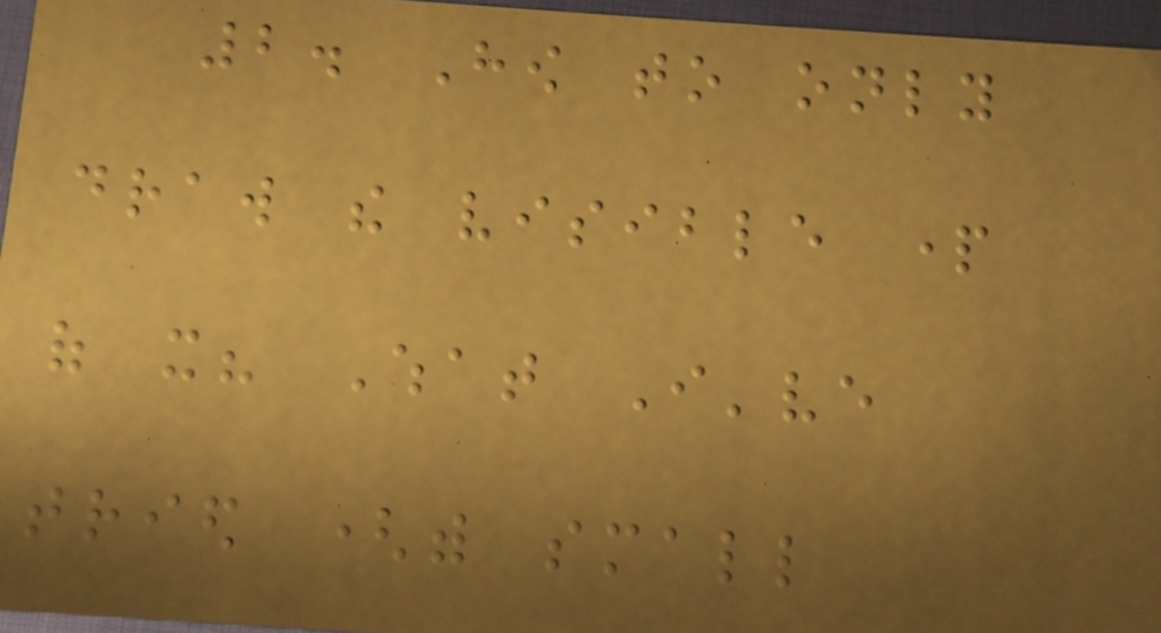2. How to only
draw the visible part
of it? What I've
tried (with small
